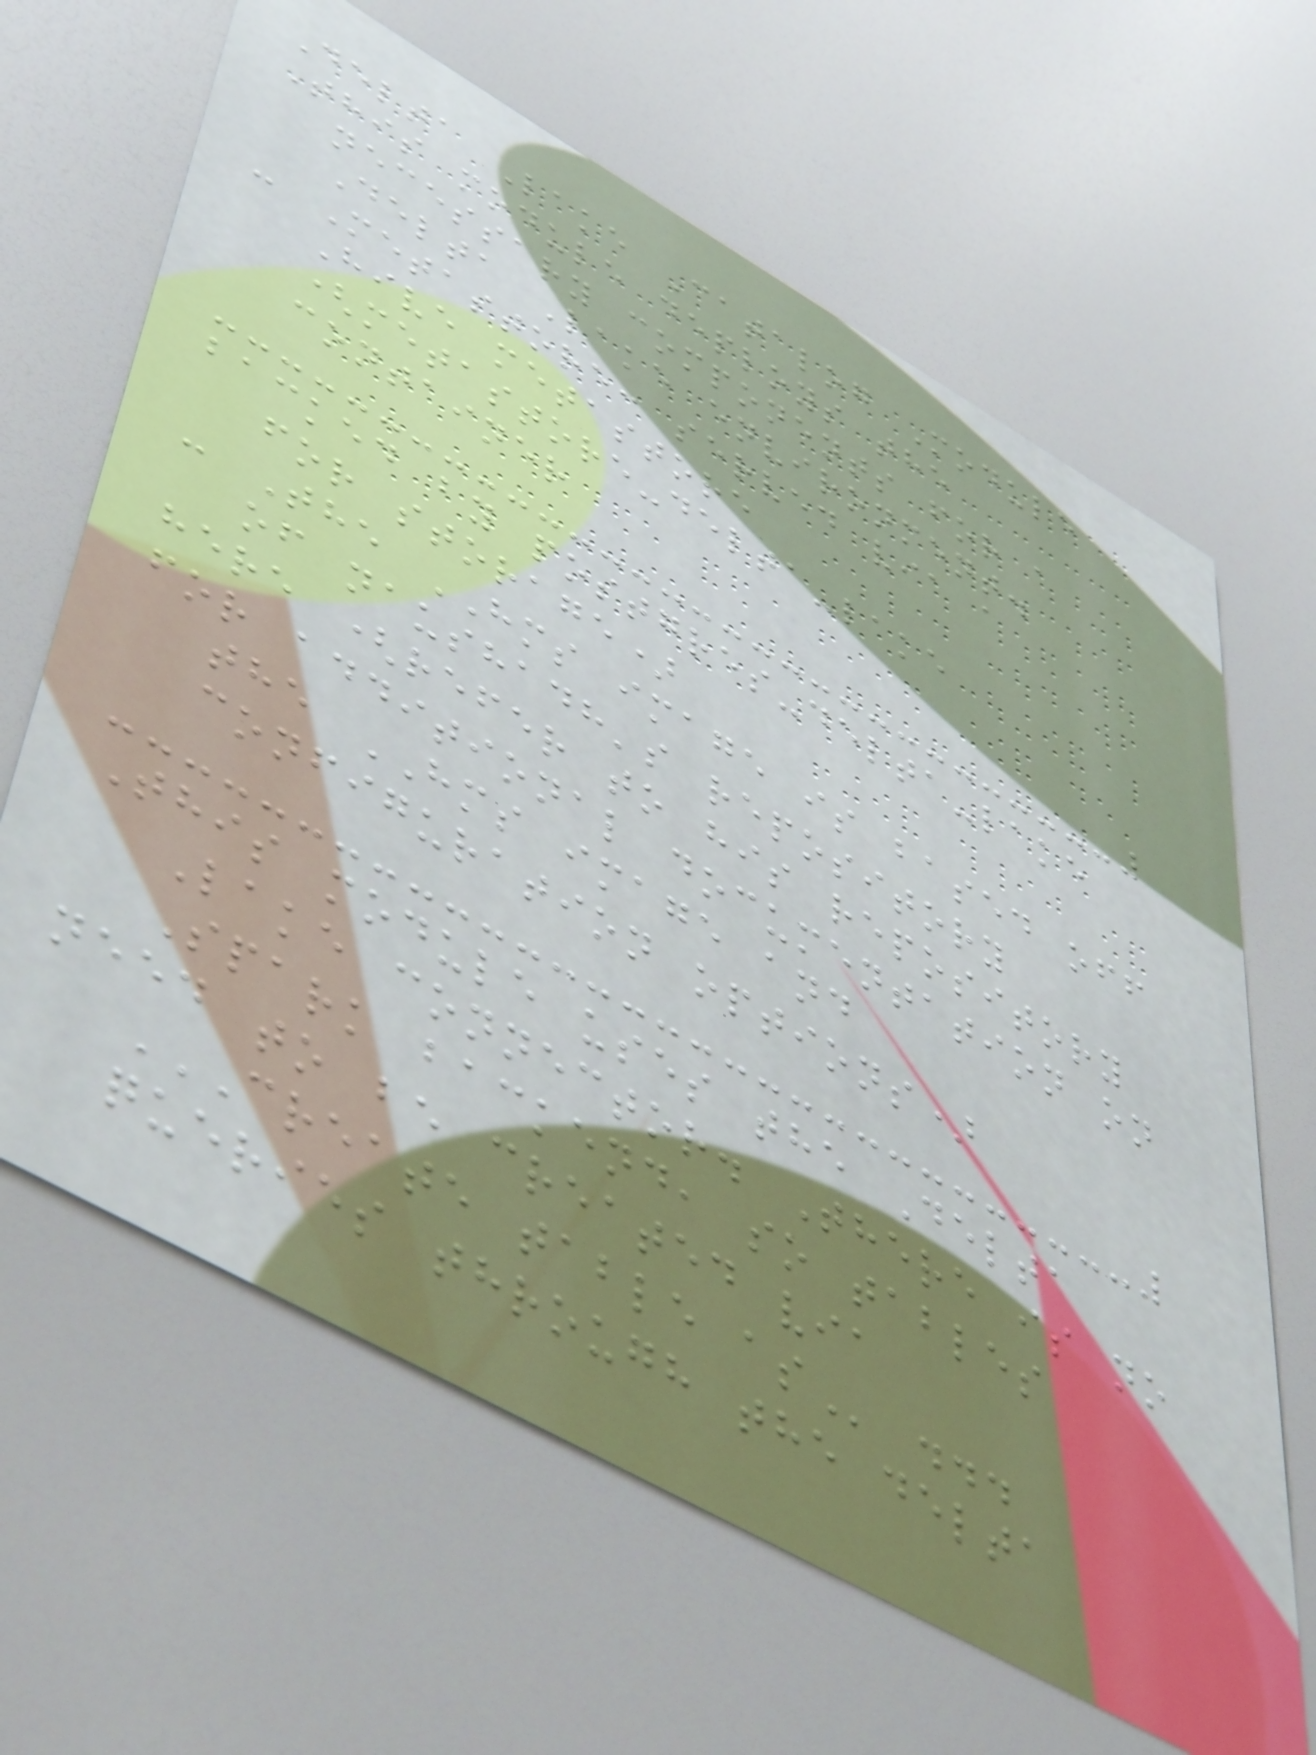Delta Lake Catalog Module
This module deploys the
necessary components for a
Delta Lake environment.
- Metastore: served via a
Hive metastore
(metastore-delta-lake
container
backed by postgres-delta-lake
for storage)
- The HMS image is based off
of naushadh's repository
here (refer to his repository
for additional documentation on
the HMS image and
configuration options)
This module uses the Delta
Lake connector. There is no
Spark backend, so tables
need to be created via
CREATE TABLE AS ...
queries through the delta
